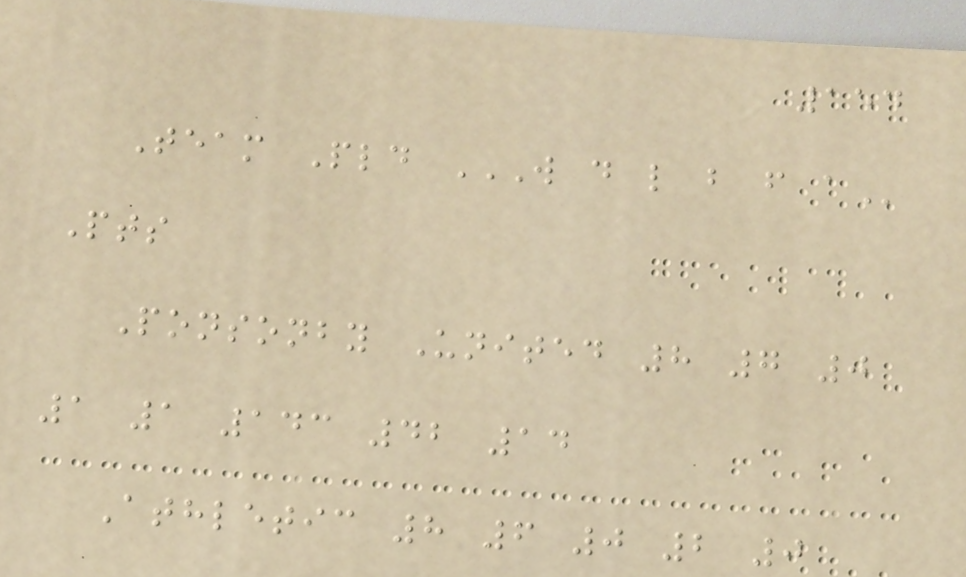154
Team Pld W D L B F A
Pts
Ponsonby United 8 7 0
1 1 143 42 14
Athletic 8 6 0 2 0
